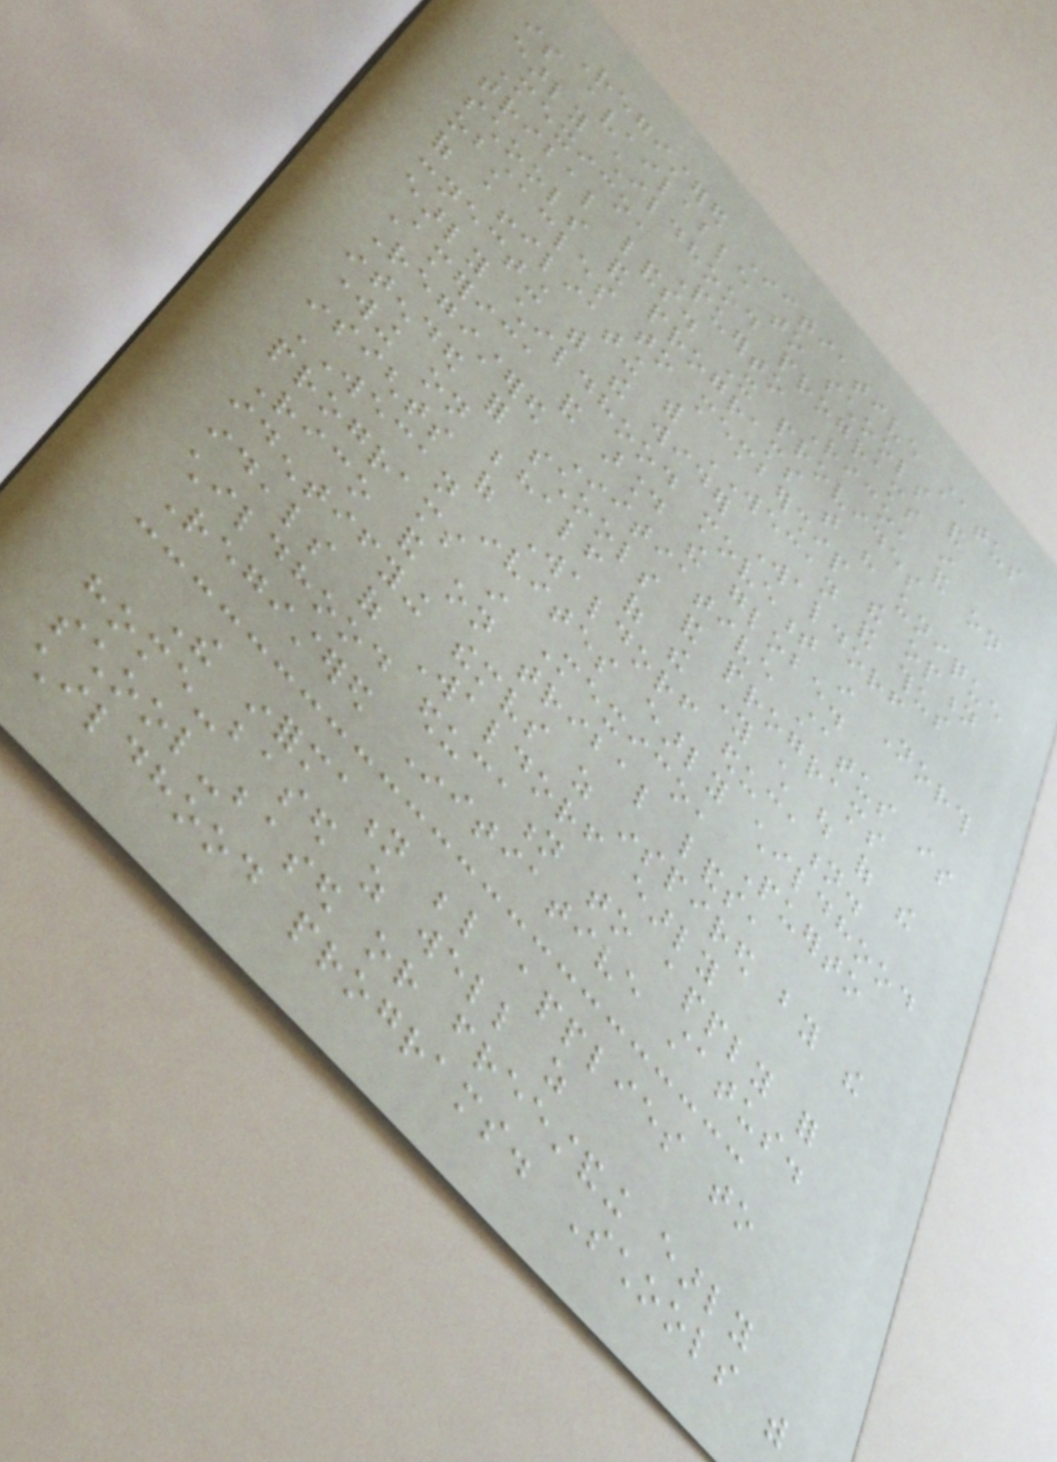Registered Initiative status
is available to schools and
early childhood programs in
Mexico, Puerto Rico, and on
tribal lands. It provides
schools and programs that have unique
obstacles to membership the option
of affiliating with WECAN and thus
connecting with the wider Waldorf
early childhood movement in North
America and around the globe.
Registered Initiative status is
intended for schools and programs
working on behalf of the young child out of the
insights of Waldorf education.
WECAN invites early childhood
programs in Mexico, Puerto
Rico and on tribal lands,
identifying themselves as inspired by the
ideals of Waldorf early
childhood education to apply for
Registered Initiative status.
The information below applies to
home-based as well as
school-based or freestanding early
childhood programs. Schools with
